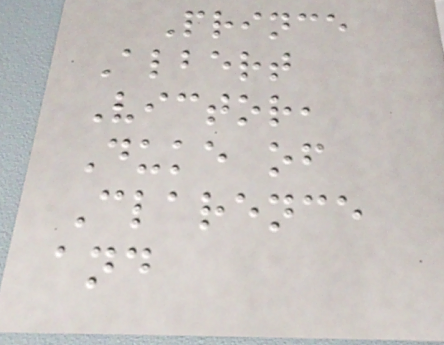Prince
Albert
Victor,
Duke of
Clarence
and
